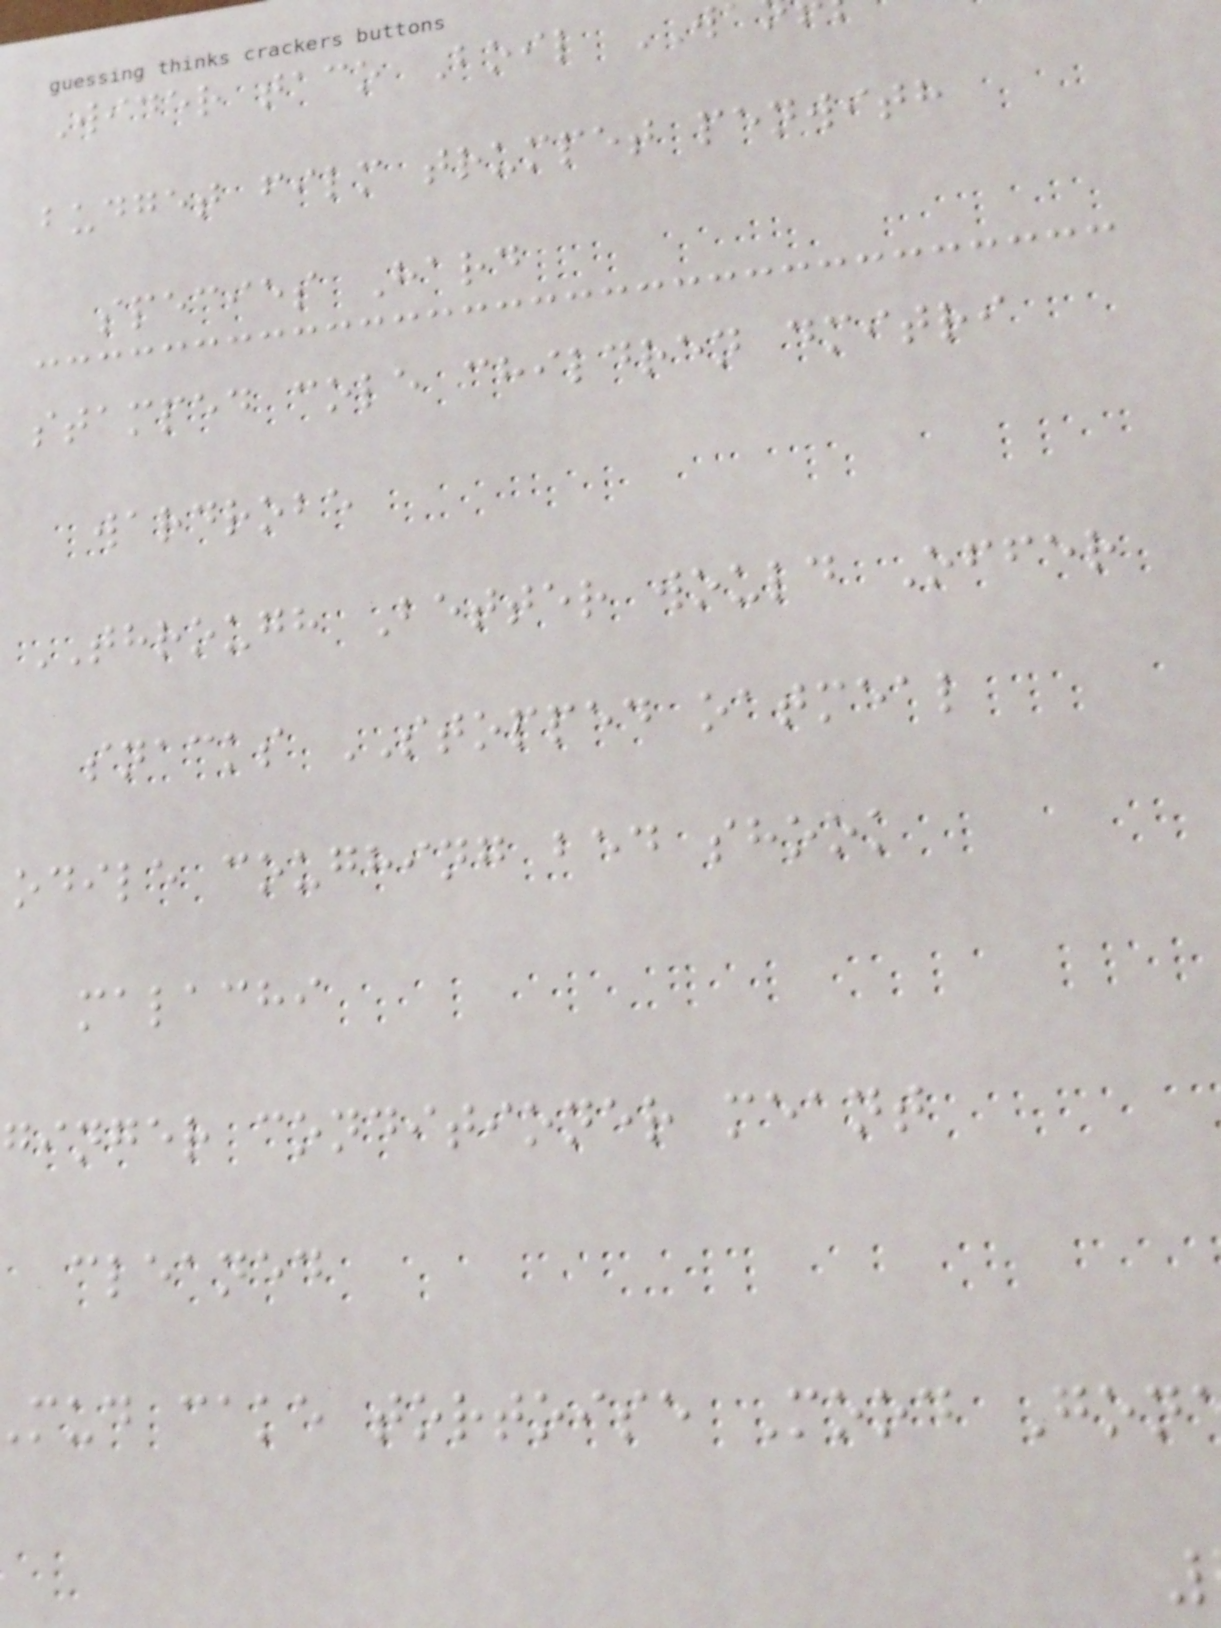Wider taco Boil
budget film trumpet penwith
species Hard
stamped cole children dmitri
wardrobe
THROUGH Better would Offer
snacks STOPPED oatmeal
odile coughing bed shook
malachi
ginger conditioner meant
cleaned
mud cake tortoise Mood Gon
